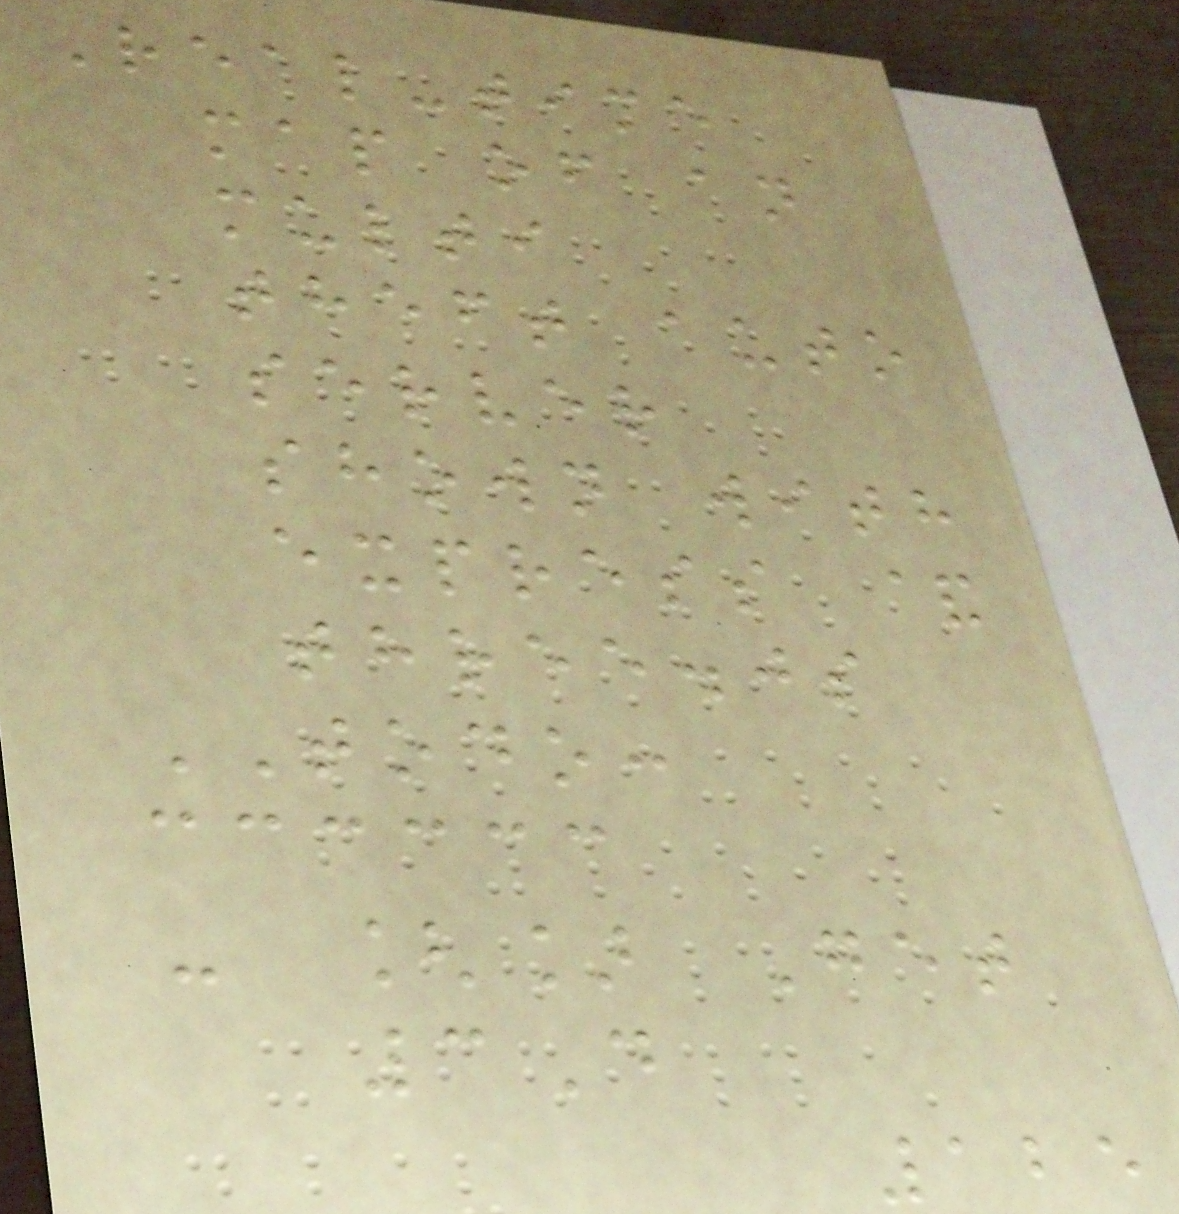Real-time
map of an
multi
theft auto
server
shown with
express &
three.js
TODO:
- [] Get
3D
125
